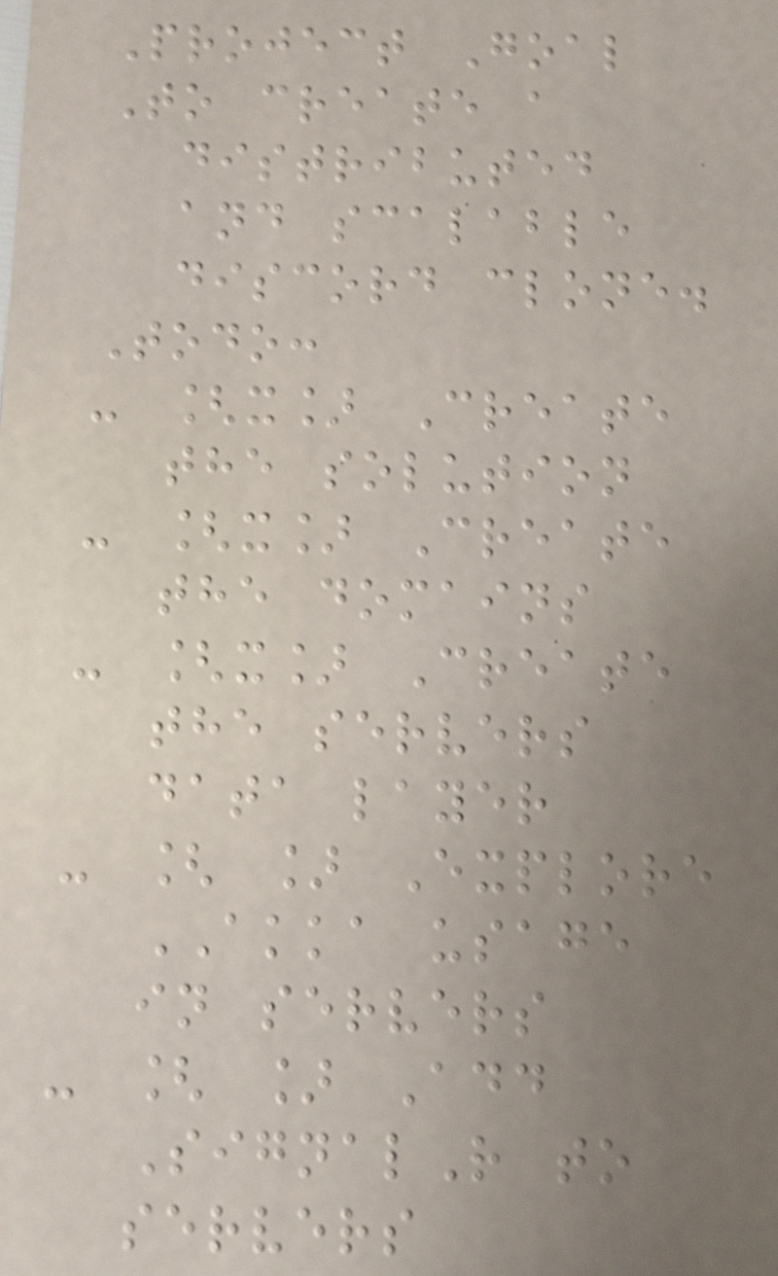Project Goal
To create a
distributed
and scalable
discord clone.
Todo:
- [x] Create
the solution
- [x] Create
the domains
- [x] Create
the servers
data layer
- [ ] Explore
AKKA usage
in servers
- [ ] Add
SignalR to
servers
